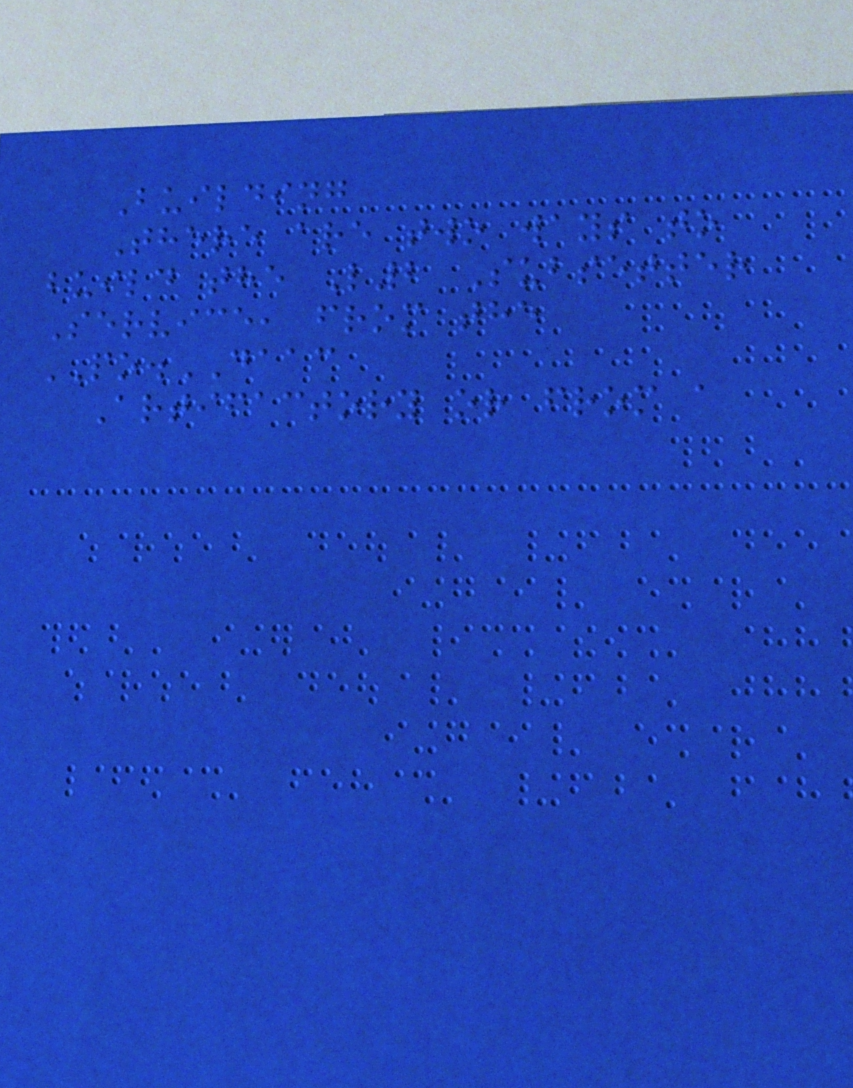Building
There are two ways to
build the L2 Subsetter
Service, from the
PO.DAAC
Artifactory or from a
